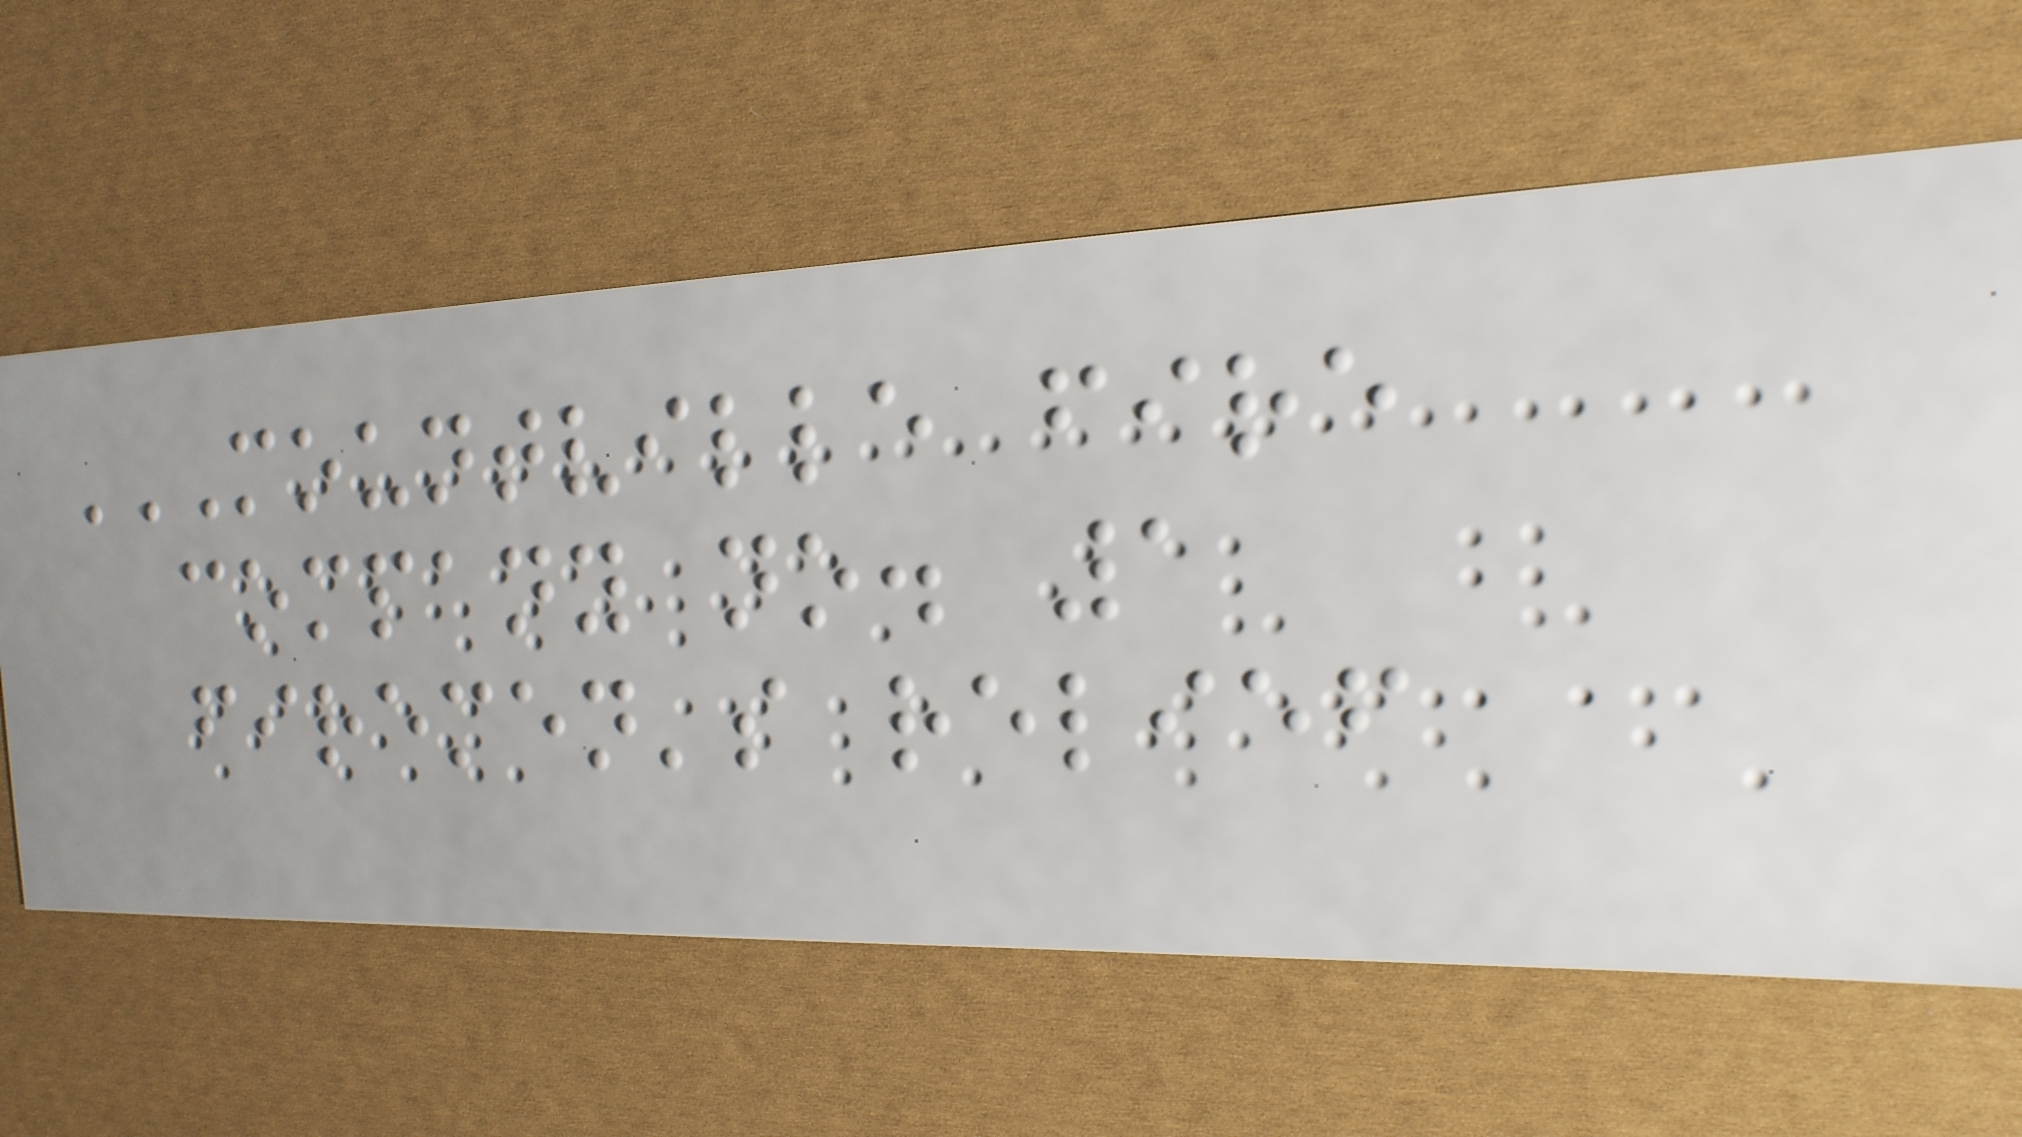MOUNTVILLE FIRE
COMPANY NO. 1
FIREMEN'S RELIEF
